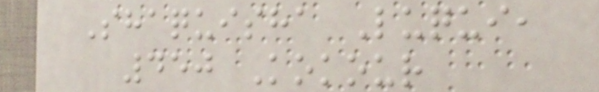Shaquisha Luqui,
450 Kokour
